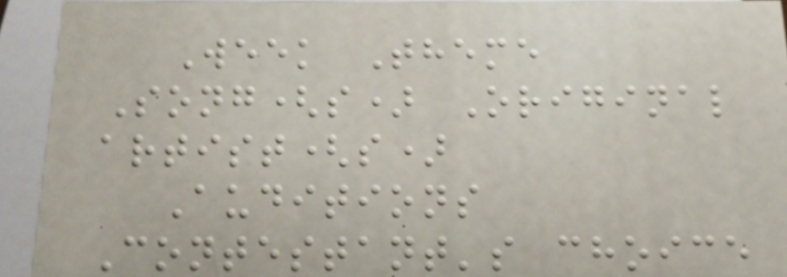Week Theme
Song(s) Original
artist(s)
Auditions
Contestant's choice
